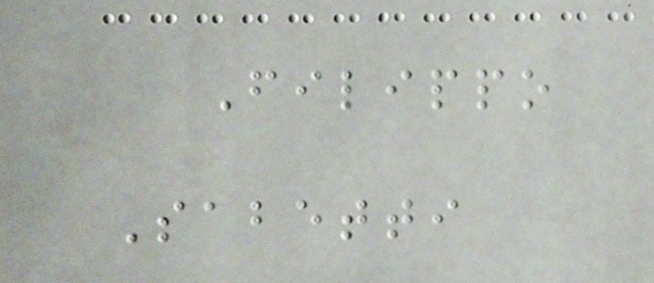Filippo
Sabetti
